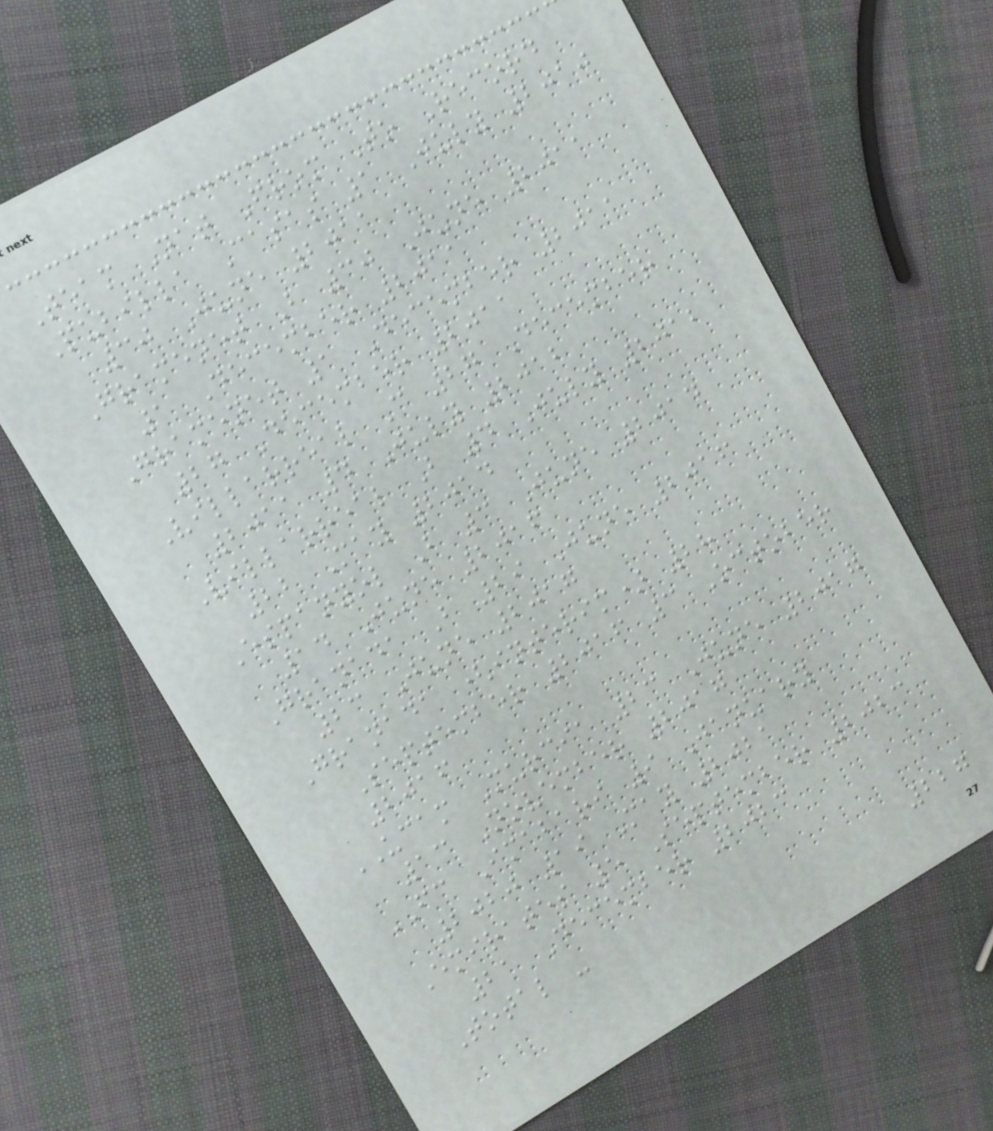Team Nat From To Record
Pubilla Casas 1 July 2010
30 June 2011
Gramenet B 30 June 2011
1 December 2011
Gramenet 1 December 2011
27 December 2011
Villarreal C 27 December
2011 4 July 2012
Villarreal B 4 July 2012
22 May 2014
Espanyol B 3 June 2014
14 June 2016
Granada B 29 June 2016
23 June 2017
Granada (interim) 28
September 2016 3 October
2016
UCAM Murcia 23 June 2017
13 November 2017
FC Imabari 9 January
2020 19 May 2021
Emirates 5 September 2023
21 December 2023
Total -
227
